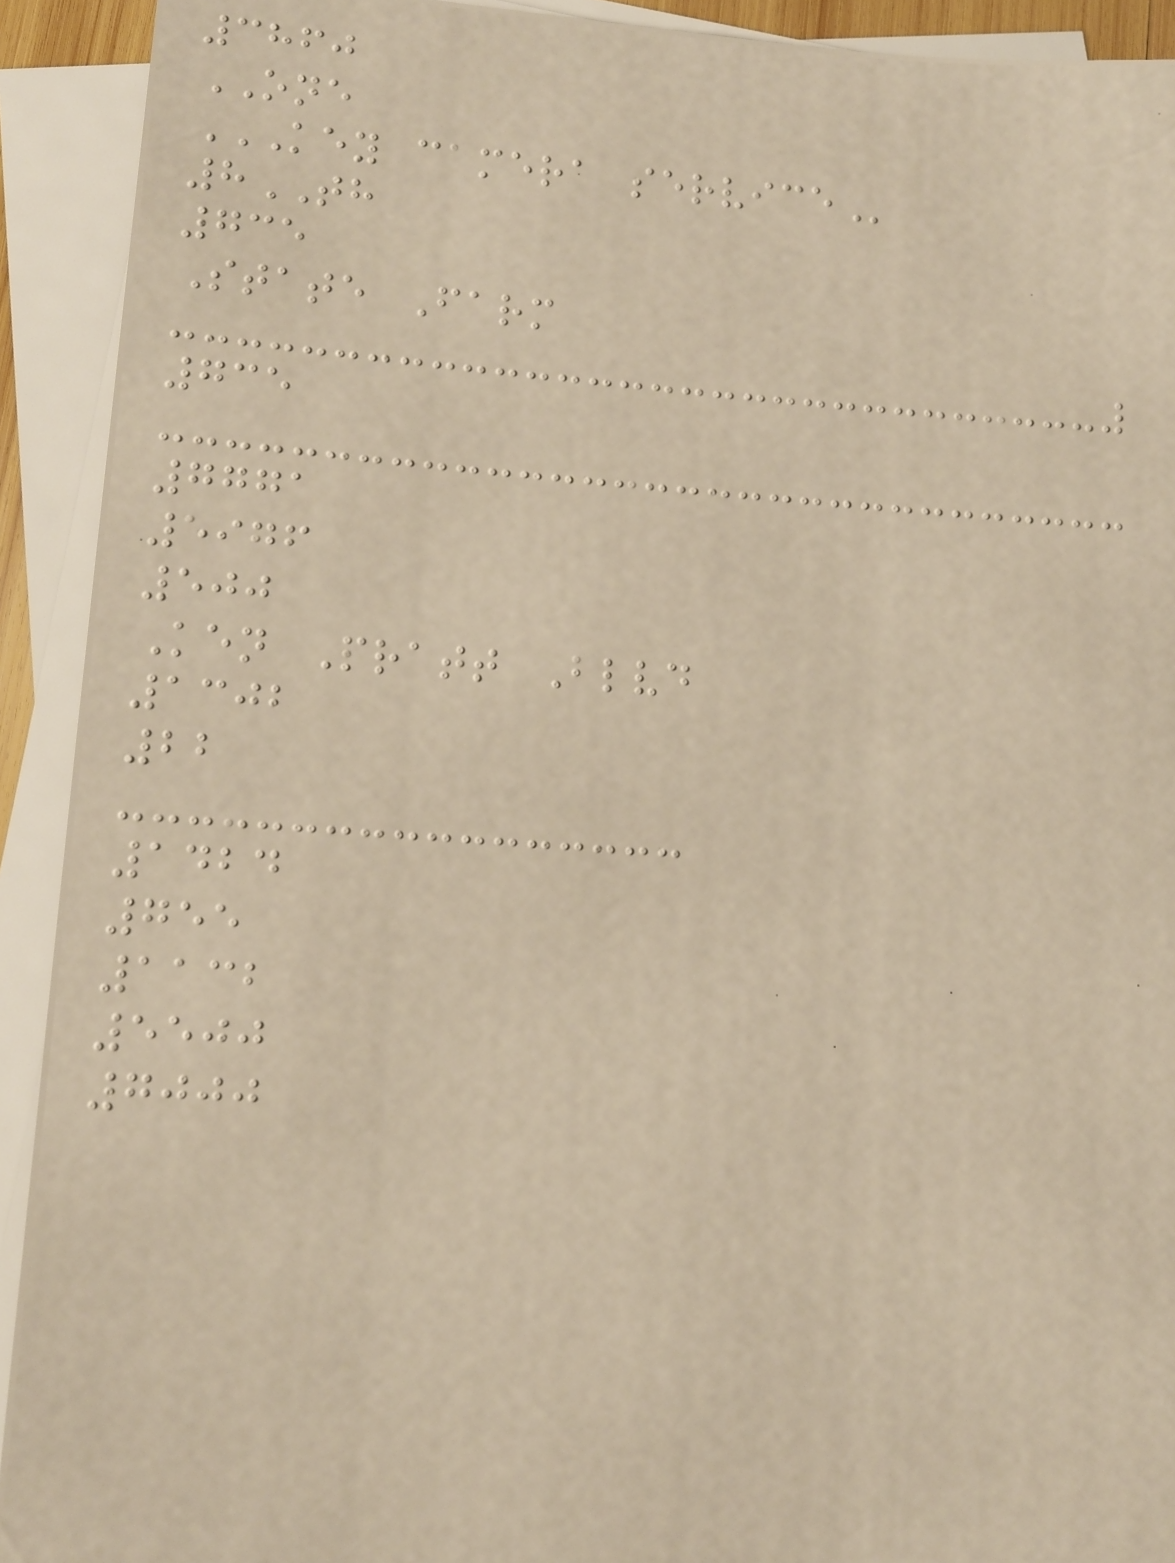3860
ONE
KEY CAMERA SERVICE
8TH
735
State Farm
735
7771
5976
500
Ken Pratt Blvd
1302
22
1424
755
1132
5500
7000
